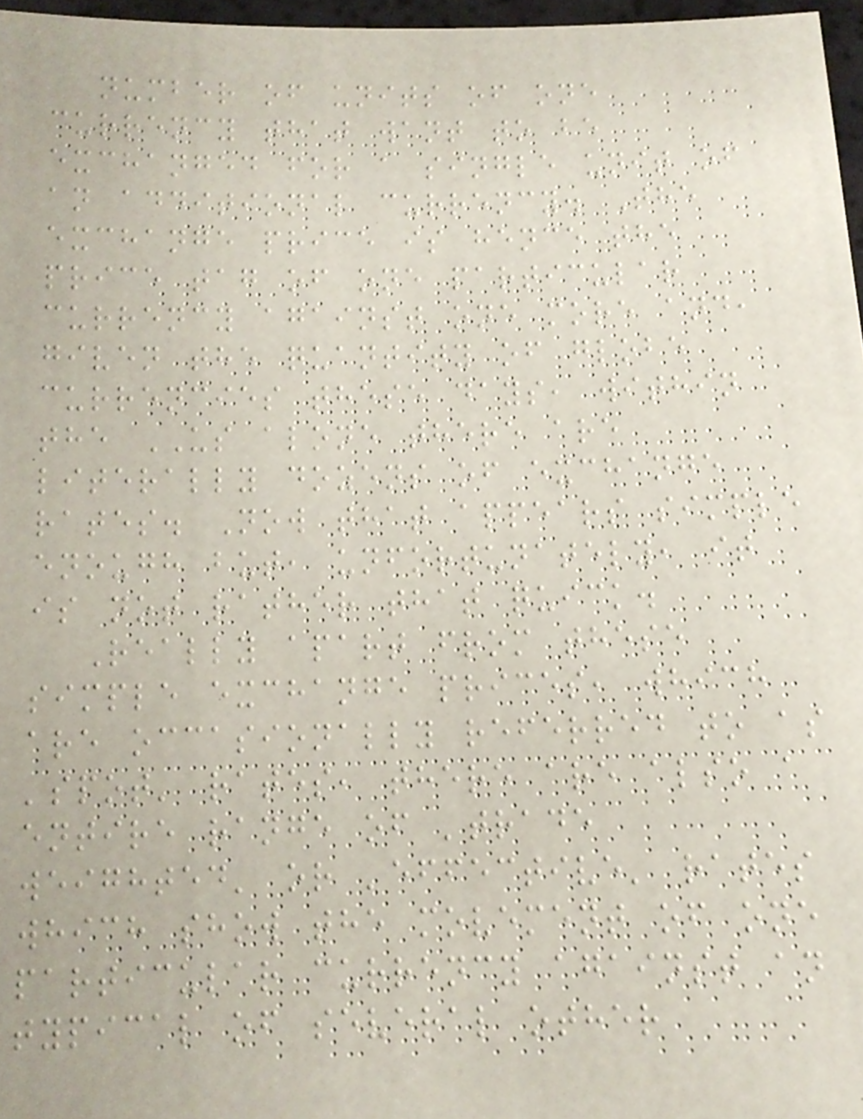number of units of one
currency that want to be
exchanged for a single unit of
an additional currency. The
exchange price is hence the
price tag of one particular
currency against one more and,
given the quantity of globe
currencies these days, within
the US alone there are
literally dozens of exchange
rates. Now that appears simple
enough but, unfortunately, it
is not rather that quick.
Really apart from these
simple exchange prices, which
are occasionally referred to as
'spot' rates, there are also a
entire range of 'trade
weighted' or 'effective' rates
which show the movement of one
particular currency against an
typical of several other
